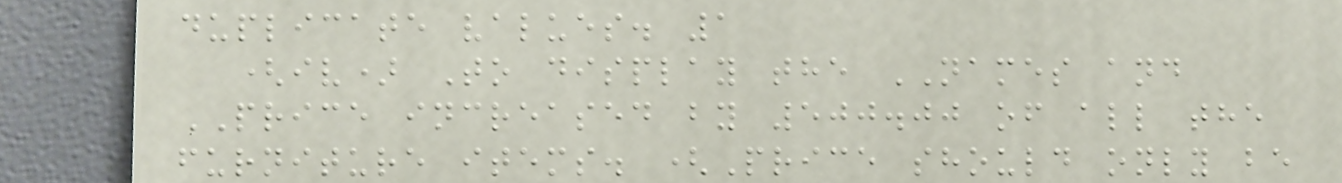duplicate values. 1
(iv) To display the NAMES and
PRICE increased by 500.00 of all the
furniture items. (Price should only be
